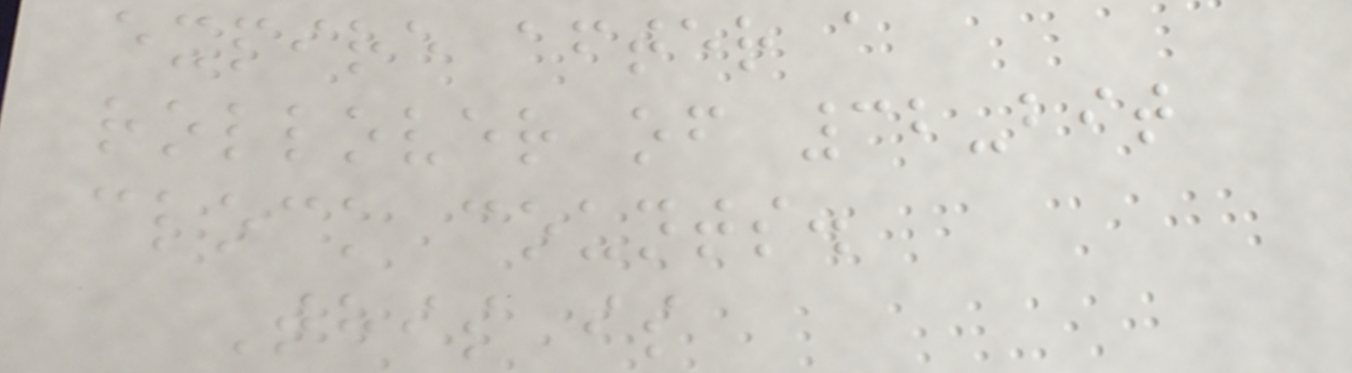expire after a
rollover of 32-bit
clock counts.
This is
